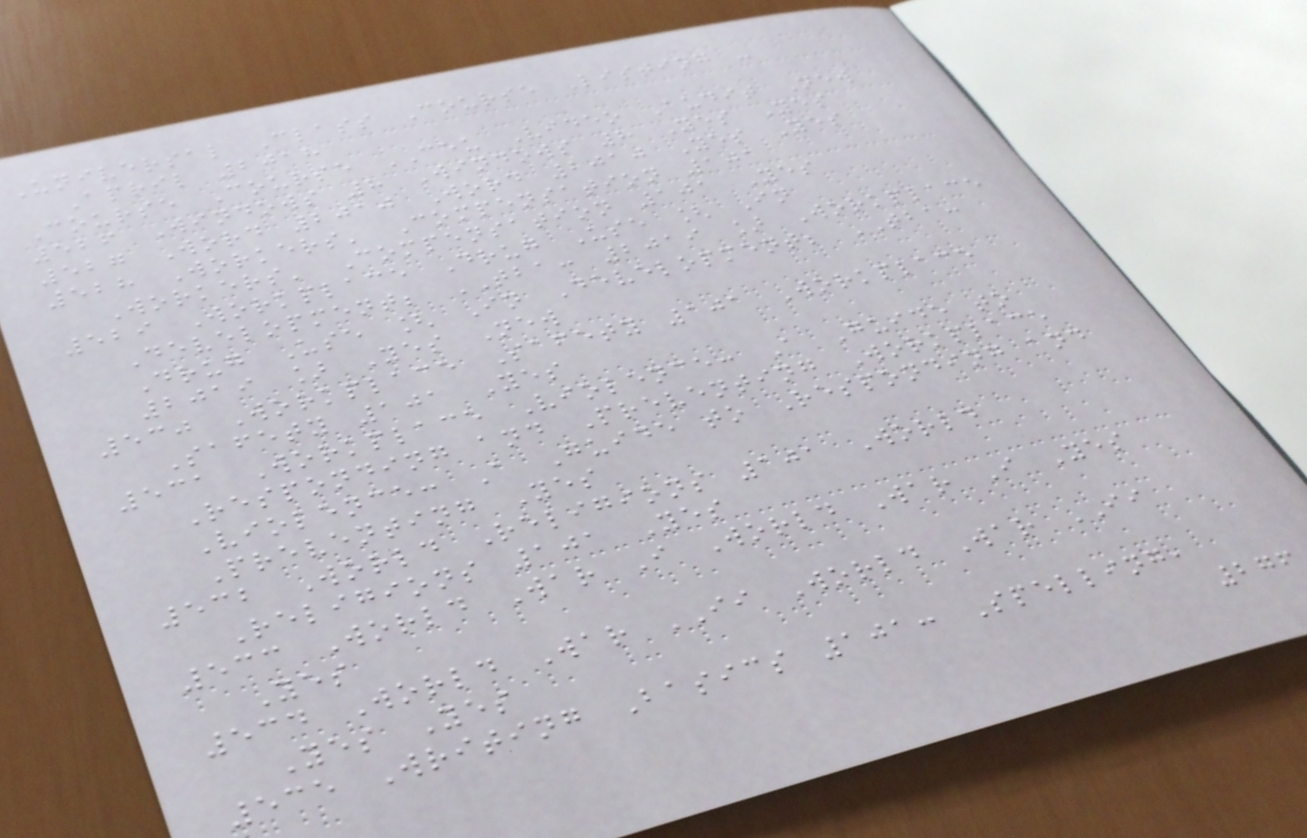Universal Class Course Listing -
April 2018
Course Course CEU Video Audit New
526 Windows 8 Windows 8 Yes Yes
527 Word 2010 Word 2010 Yes Yes
528 Workers' Compensation 101
Workers' Compensation 101 Yes
529 Workplace Drug Use [ In
Development; TBA: 2019 ] Workplace
Drug Use [ In Development; TBA:
2019 ] Yes New
530 Workplace Safety 101 Workplace
Safety 101 Yes
531 Workplace Violence: A Guide to
Responding and Preventing Workplace
Violence: A Guide to Responding and
Preventing Yes
532 World Religions 101 World
Religions 101 Yes
533 World War I World War I Yes
Yes
534 World War II World War II
Yes Yes
535 Writing Basics 101: Spelling,
276
